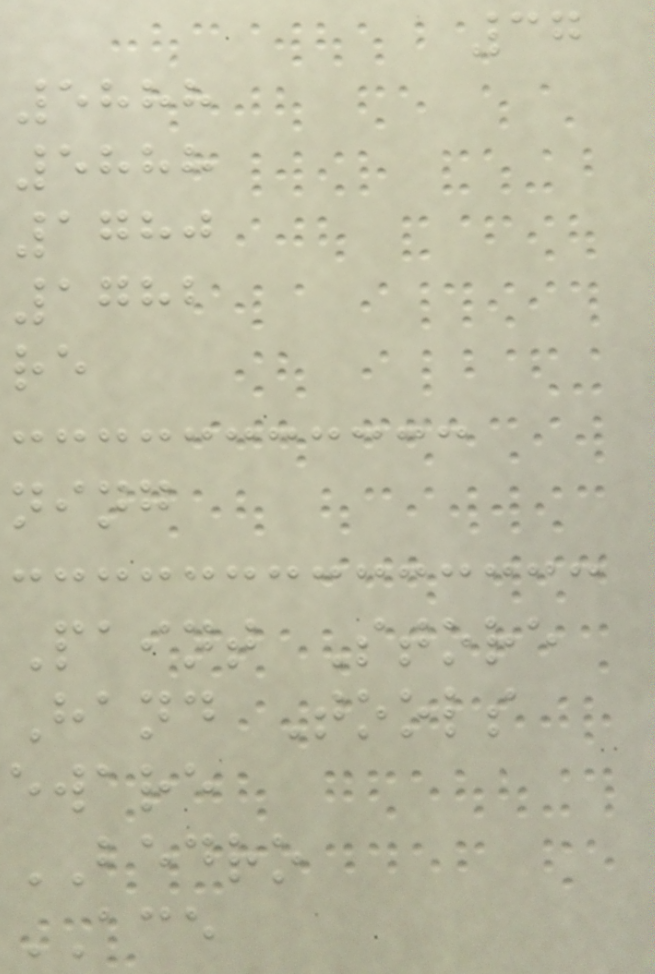37
5888
5888
1780
1782
re
ning
Paint Store
Hand Tools
eware
BEDRO
ACE
